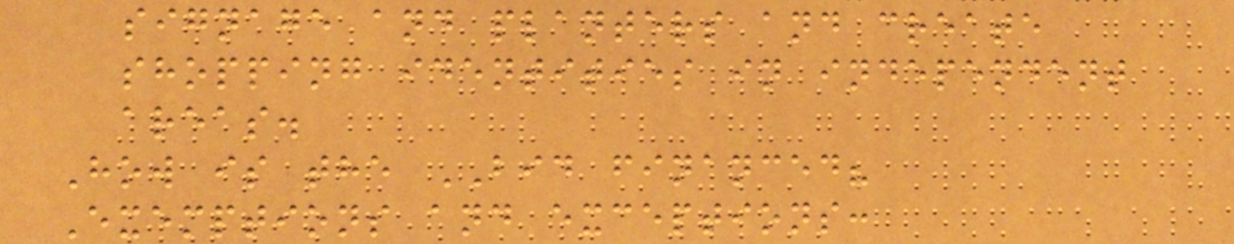signage and planters and create
shopping identities in independent
areas.
How is the BID financed?
Exemptions and exceptions:
